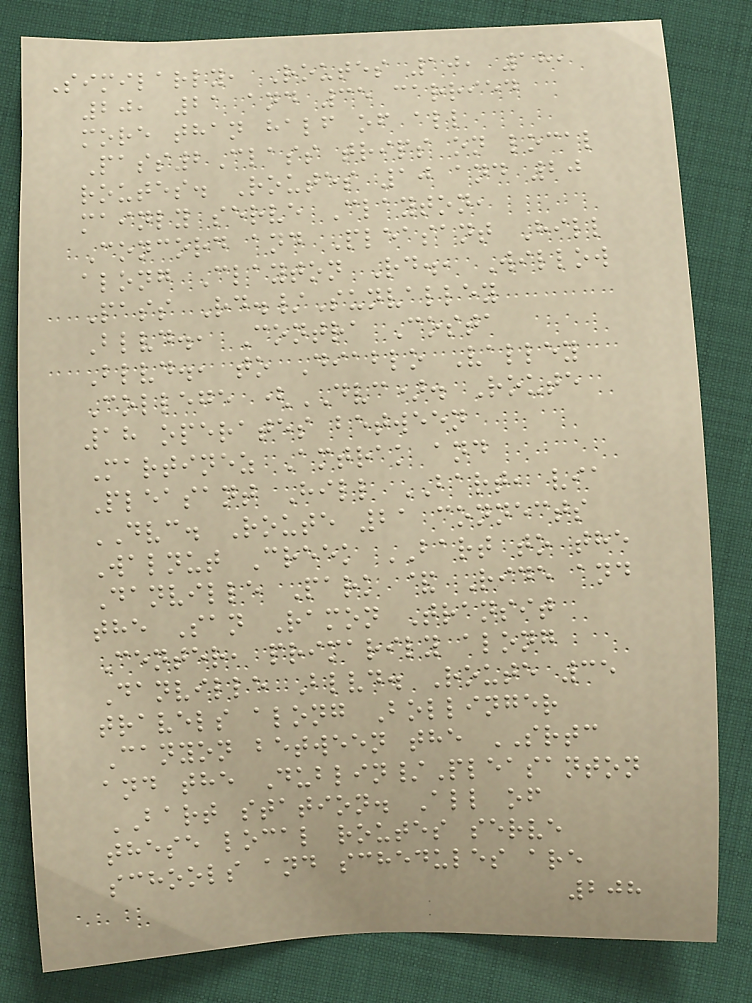Similarly, Routes 10, 18,
20, 21 and 35 carried
more than half of all
Pass2Class trips on local
routes. Routes 10 and 20
mainly serve Clayton,
Concord and Pleasant Hill
along Clayton Rd., Willow
Pass Rd./Sunvalley
Blvd., Contra Costa
Blvd., to Diablo Valley
College (DVC). Route
18 operates between
Martinez Amtrak and
Pleasant Hill BART, via
DVC. Route 21 connects
Walnut Creek BART to the
Danville Park & Ride and
the San Ramon Transit
Center, primarily along
Danville Blvd. Route 35
travels along Bollinger
Canyon between the SRTC
and the Dublin/Pleasanton
BART station. All of
these local routes serve
schools and schedules are
208
